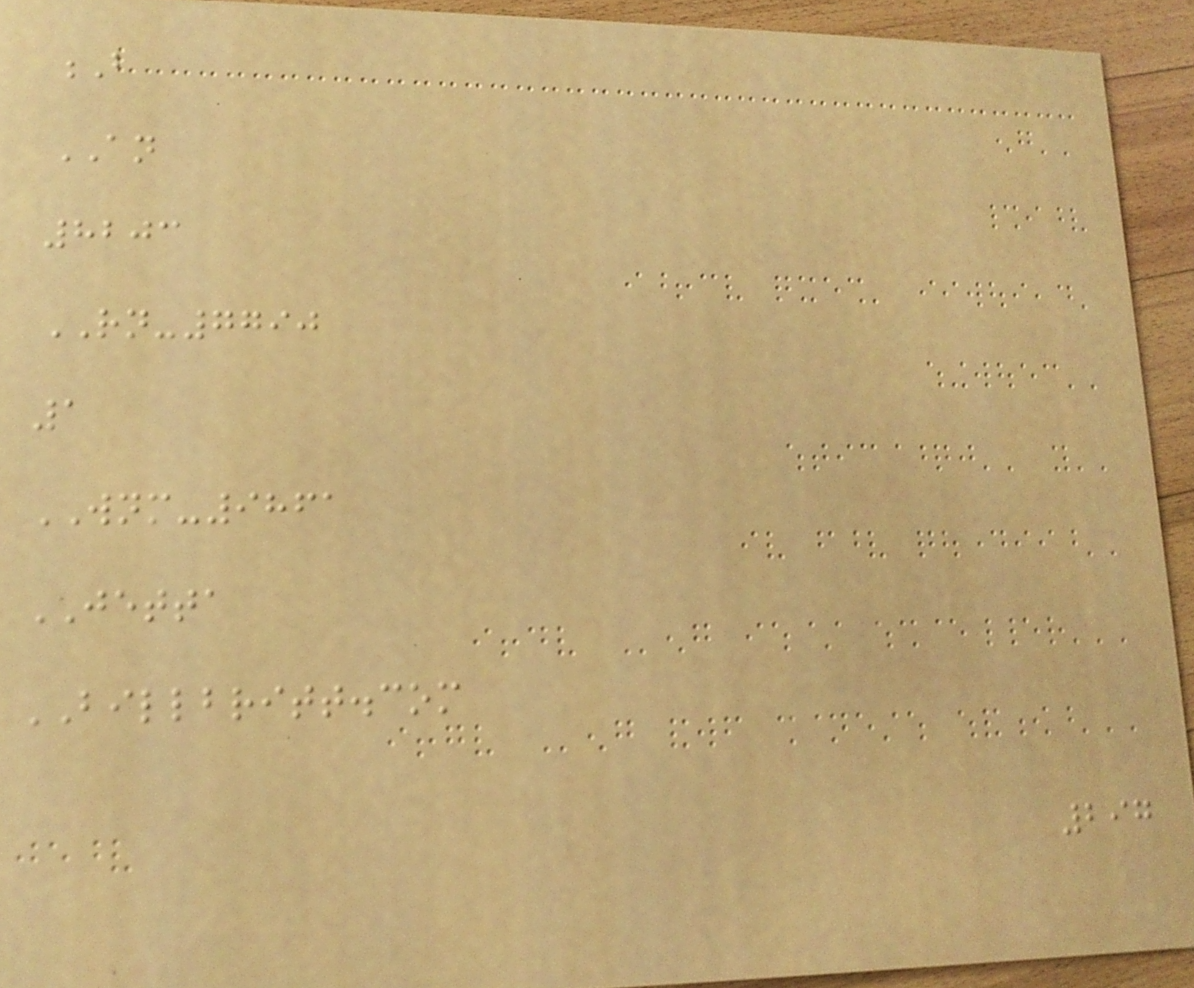B
AN
8203
RN-7790
1
WNM-9861
JETTA
BILLBRITT.com
297
